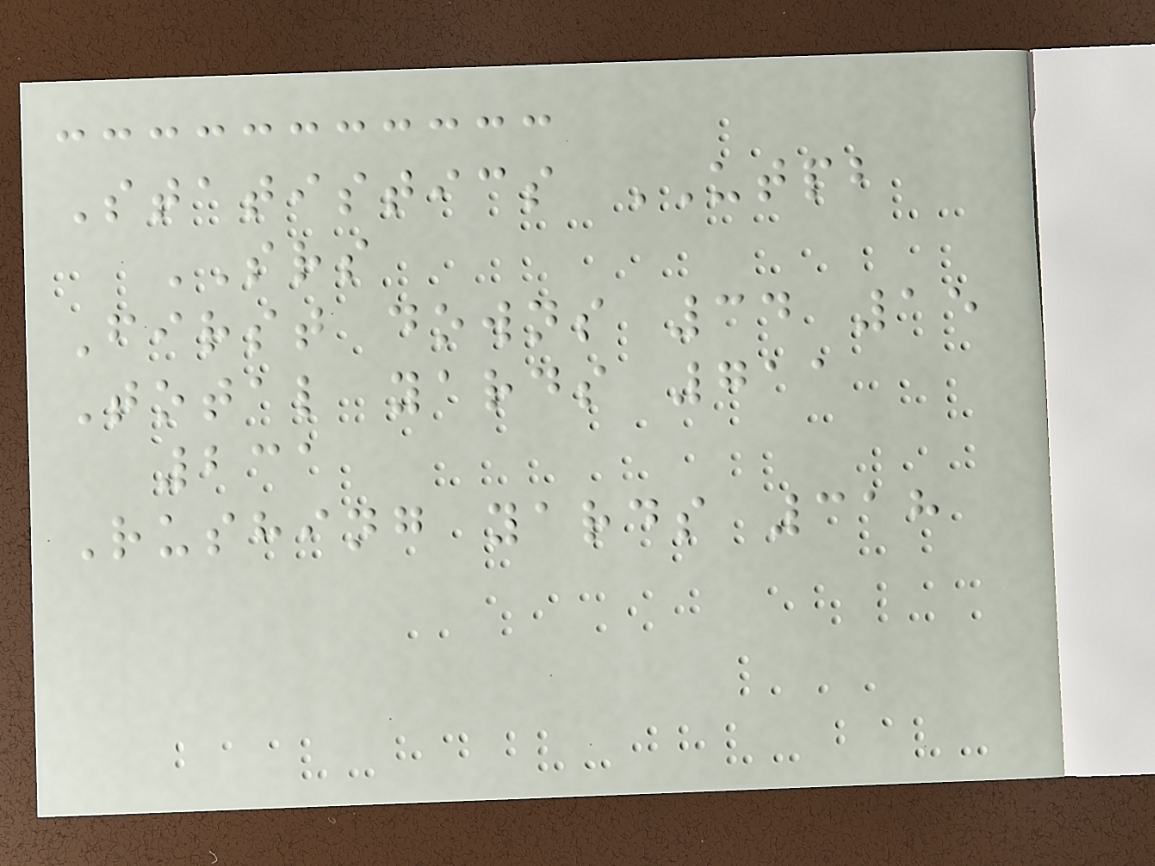Statistics UTPB
SRS
First downs 34 15
Total yards 711
231
Rushing yards 318
